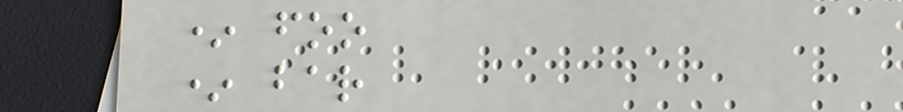* foo
* bar
